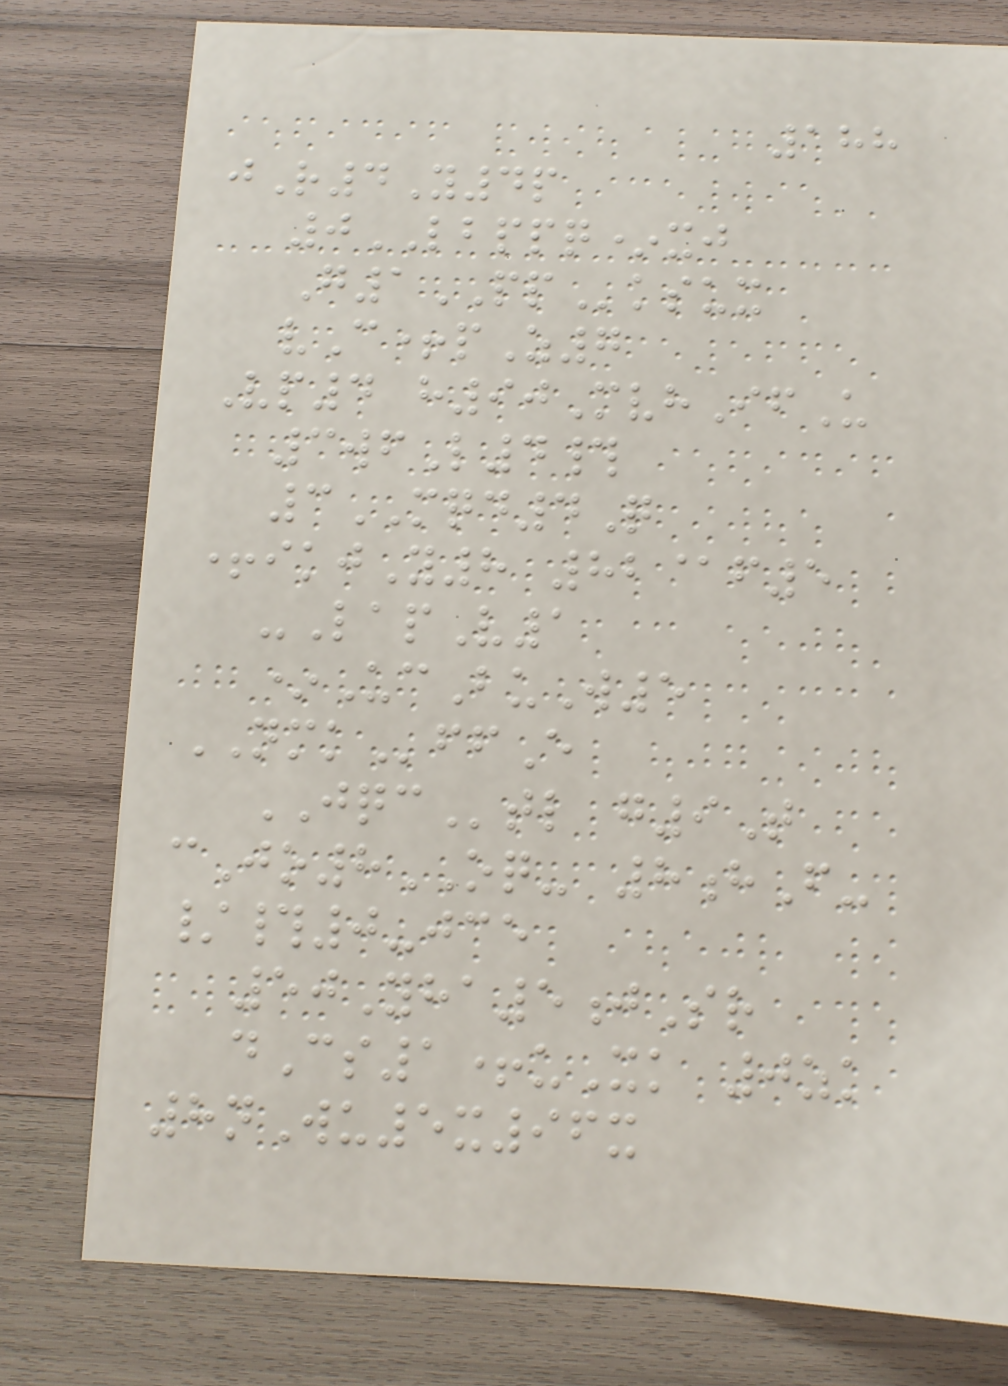188
jR4Y4p
0LBPPQ*xj
G1PPksux
vC+pZ7
Vp4 h90MvhIfU
3wfL4#
3MQD4Q
+ikjY8 82@f5
-LapV1
*UcBuW5
NMKffE
JQCtl g9T
cJo8OQ- 8hF-
/#0-jce
50Yha5jSr
dCs1+uXk 0zk
8nWu5x96x
